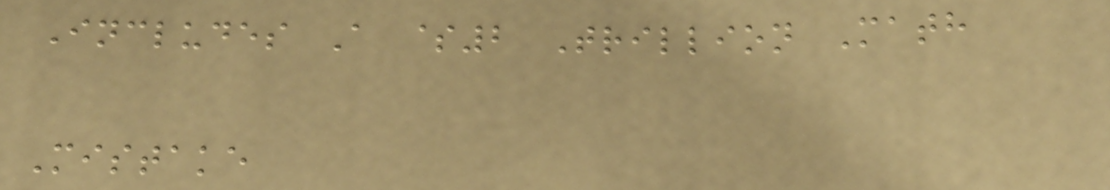Includes A $2 Trillion Math
Mistake
